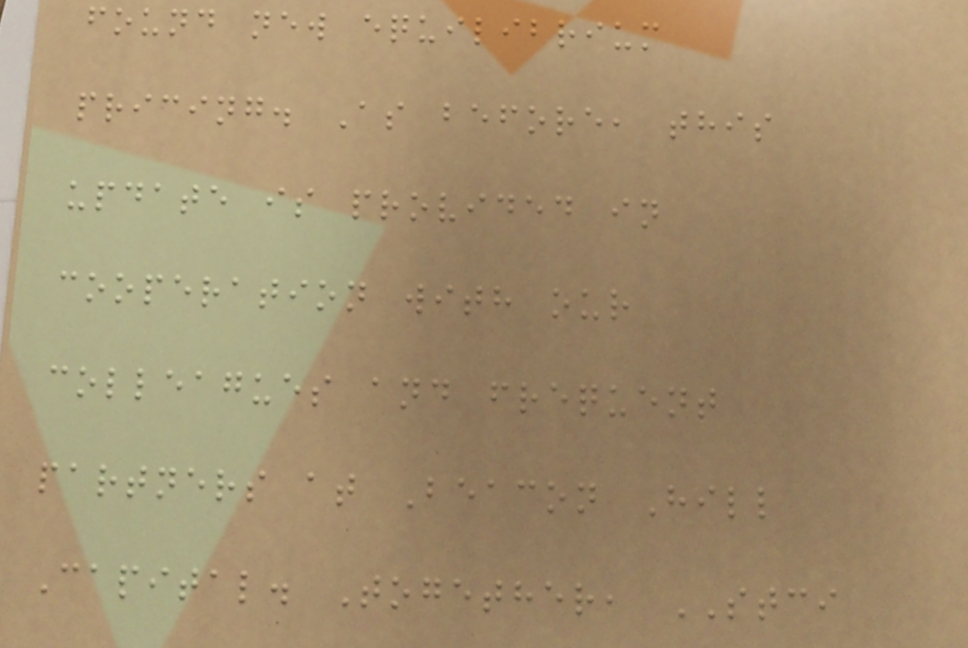found new equilibrium
pricing. As before, this
update is provided in
cooperation with our
colleagues and frequent
partners at Beacon Hill
Capital. Together, STCI
